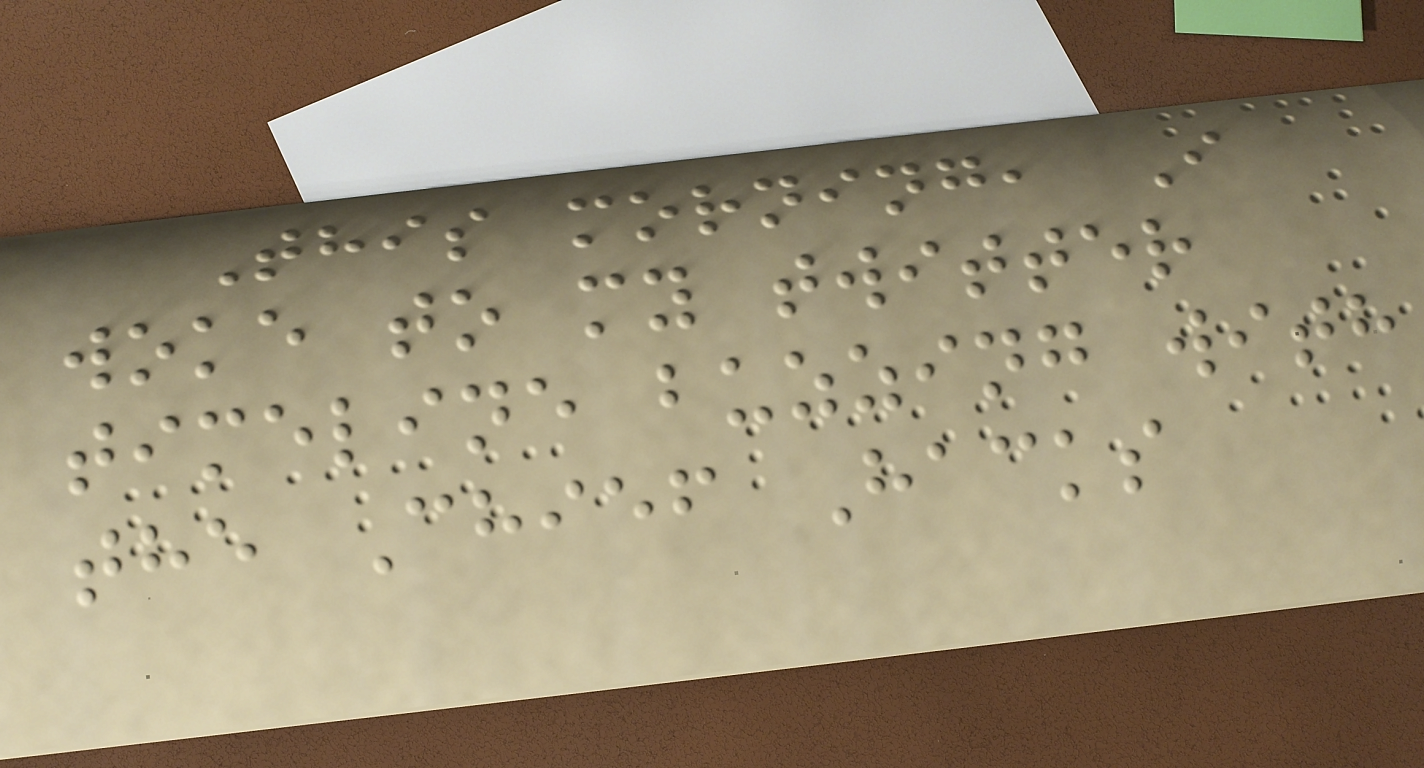This morning, I
woke to my twitter
timeline buzzing with
the Chief Hacks
